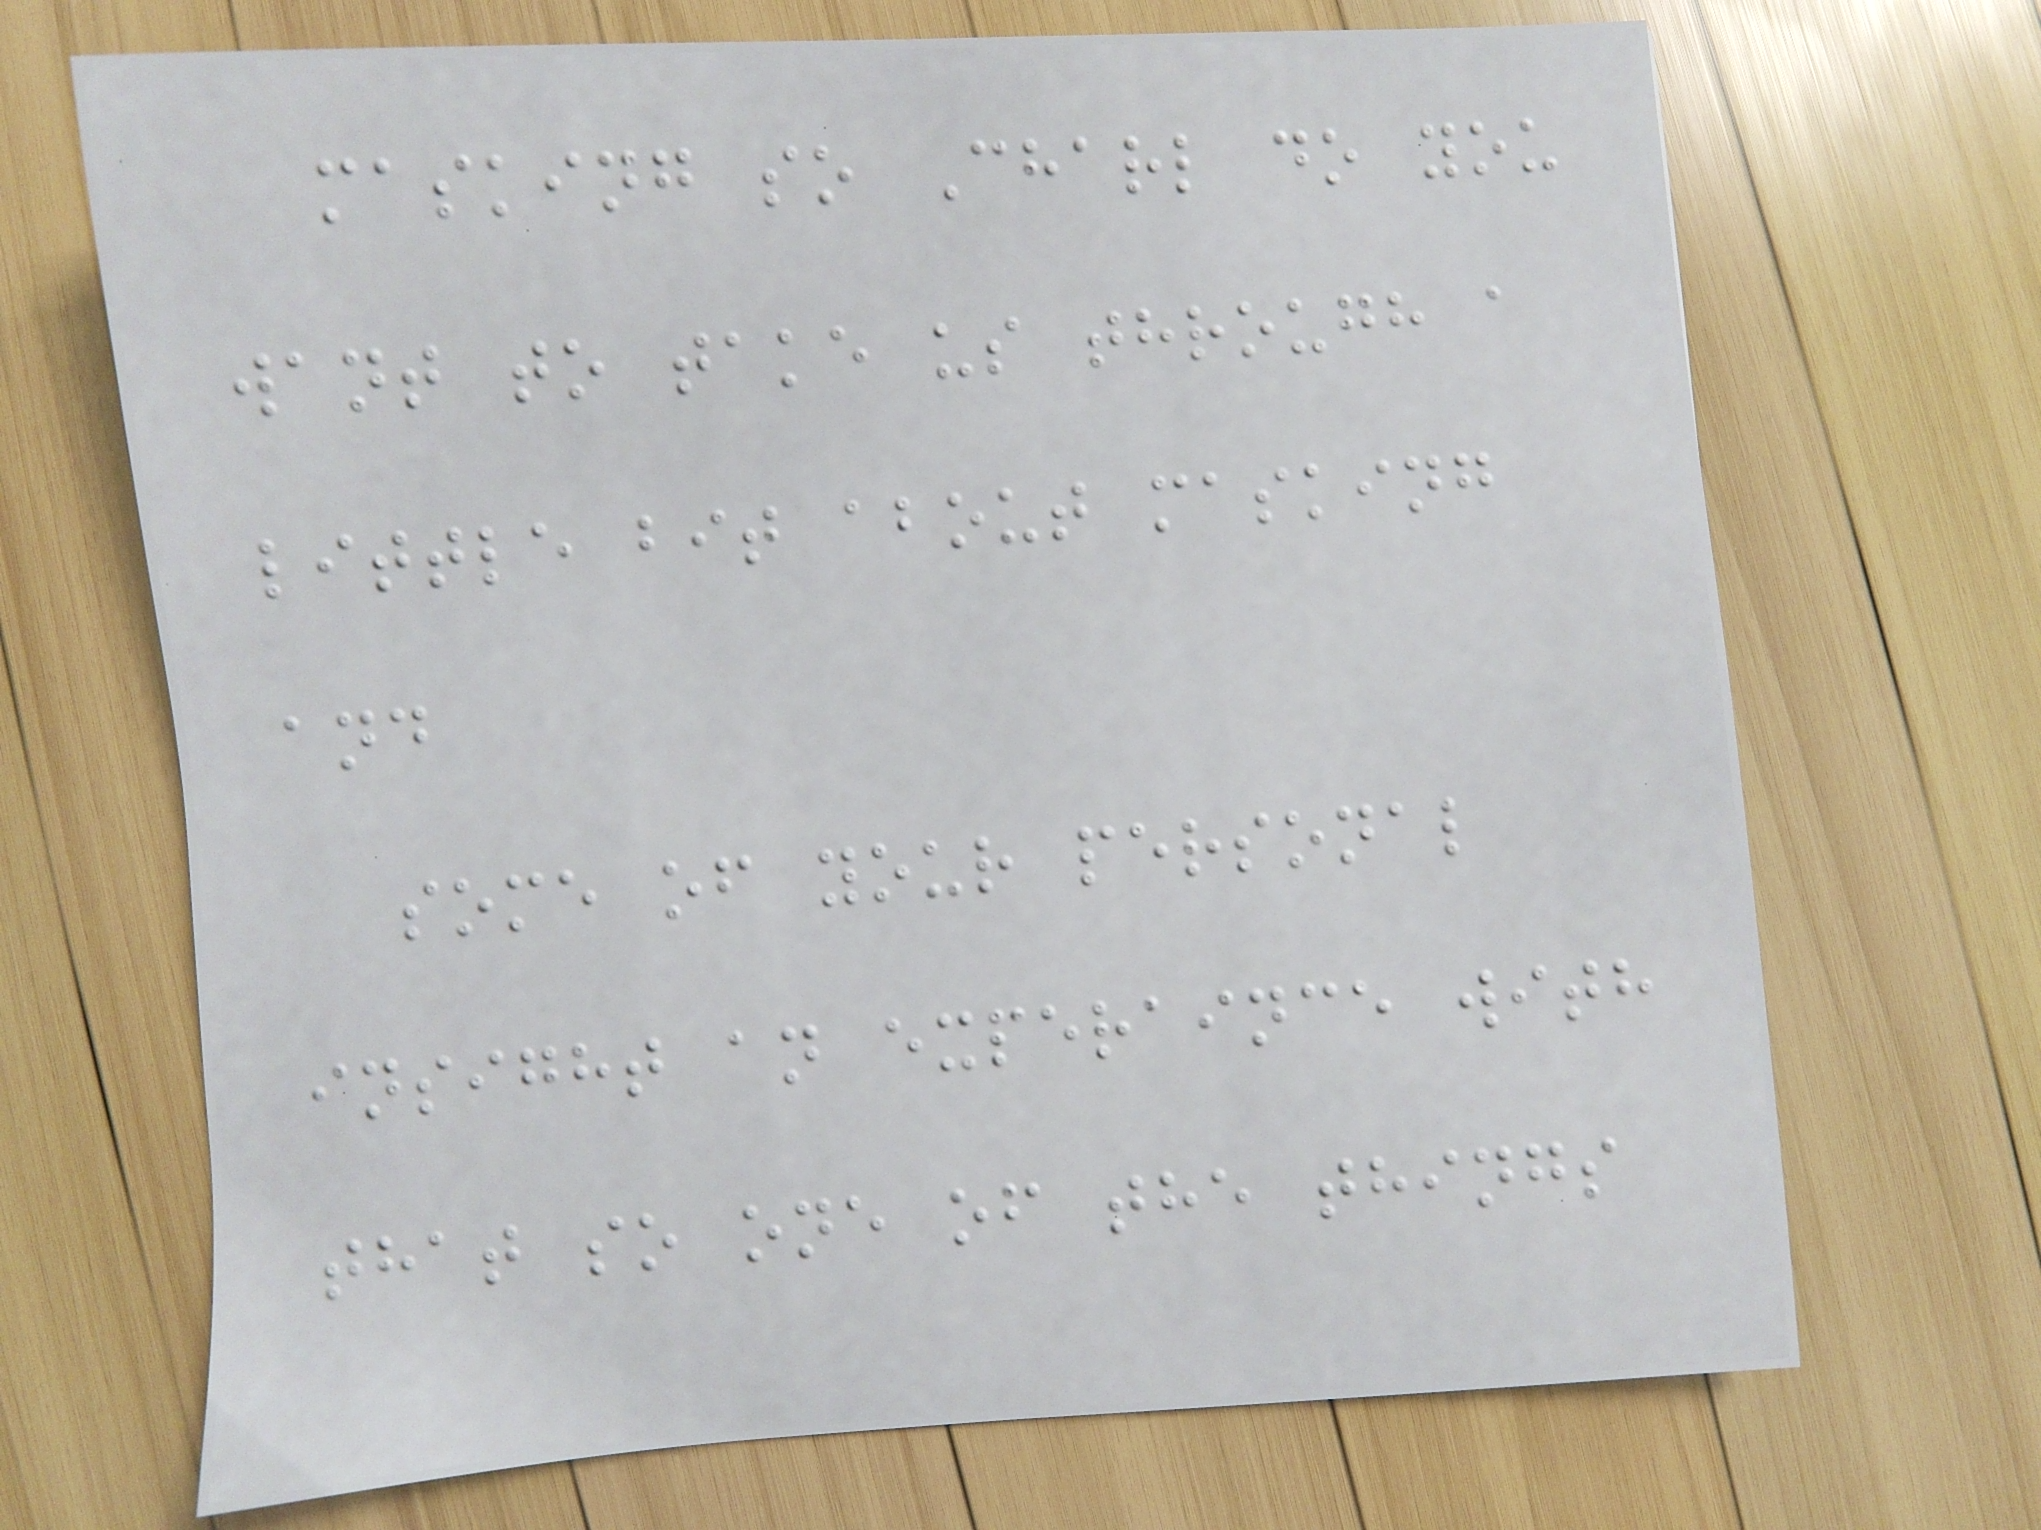masking so Charl do you
want to take us through a
little bit about masking
and
some of your personal
insight an experaince with
that so one of the things
